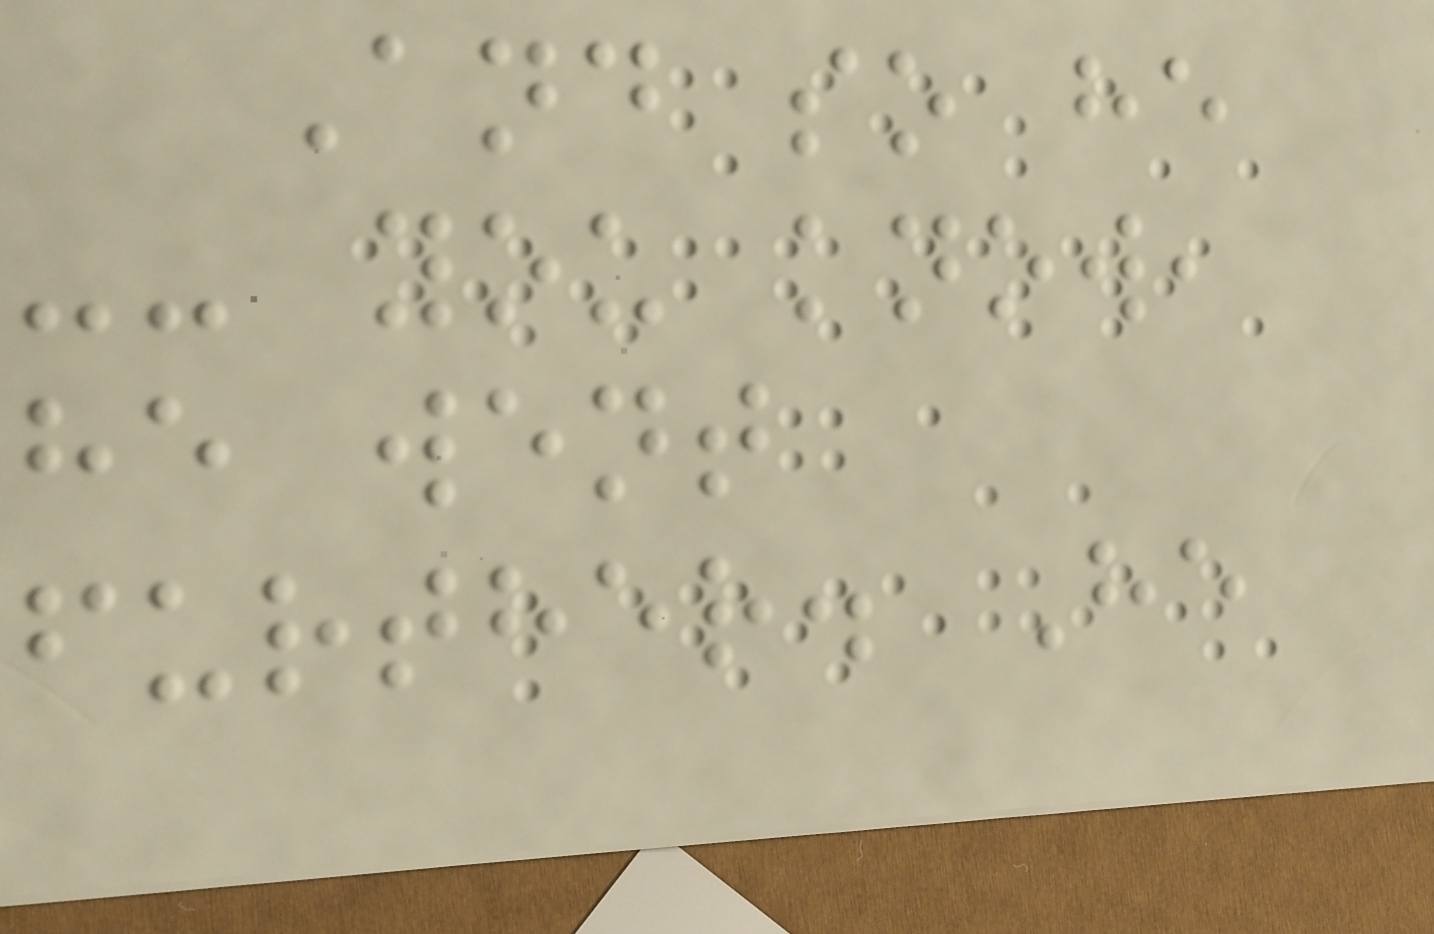And so he
-- you know,
he went
further. He
